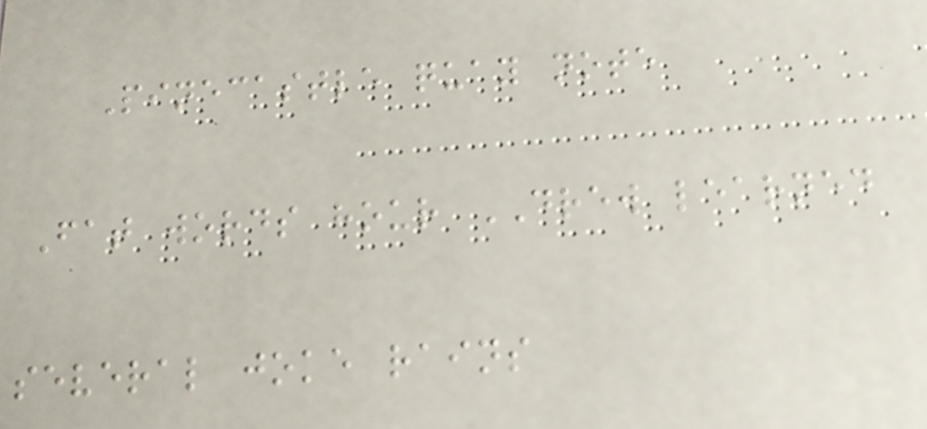Pinecastle quay note
Fat words hour DREW learned
several joke rains
